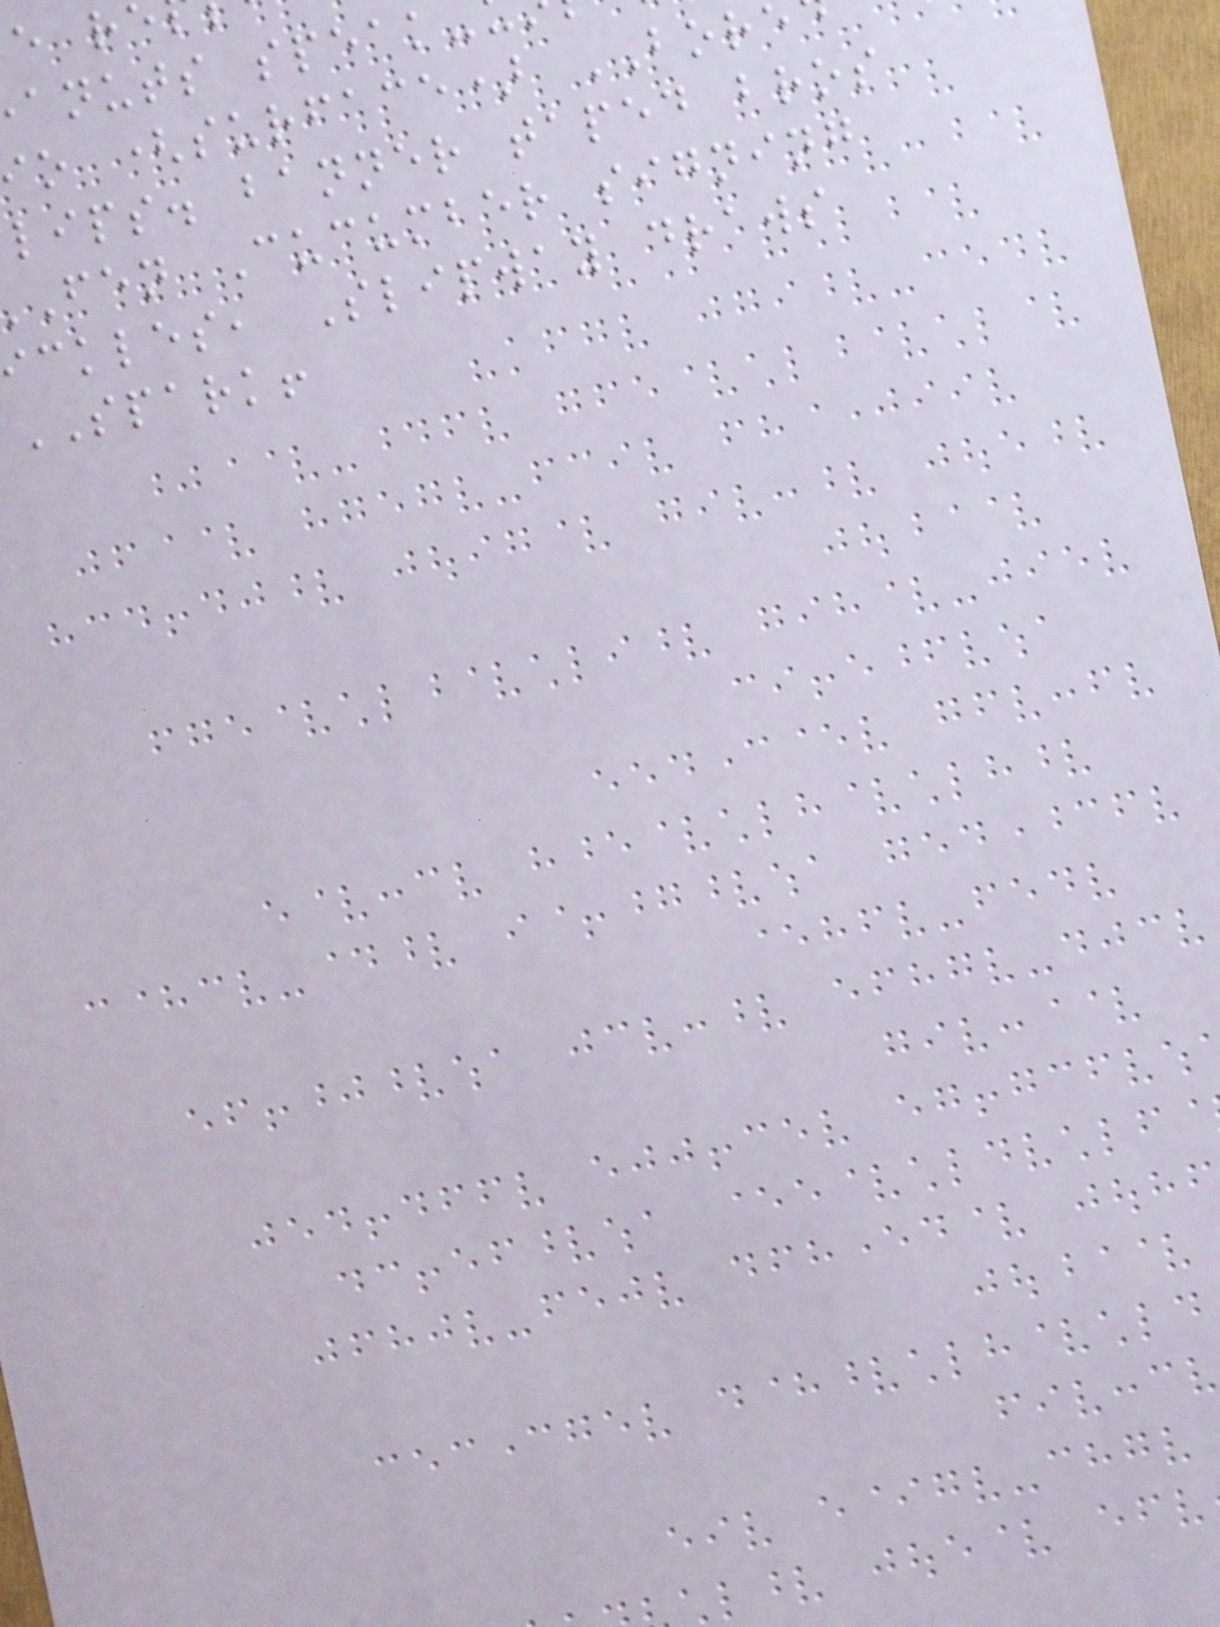anuts speak
o (surface) BOR
lips. banner taped bros
fen Cucumber signing
ckles, Slipway draws
SPARK!
